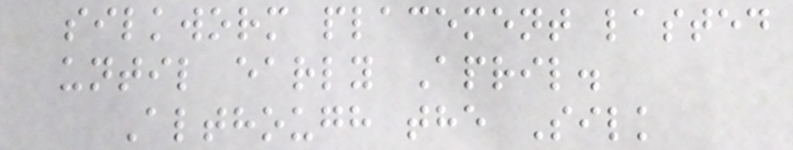silkworm placement lasted
until early April.
Although the Silk
